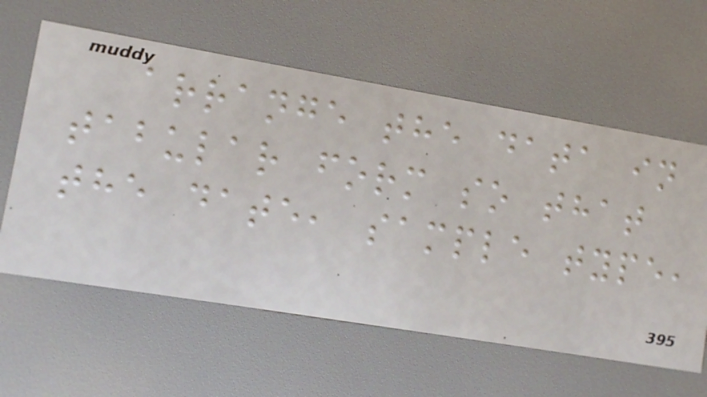arrange the data in
tabular form so that
the date, sample type,
